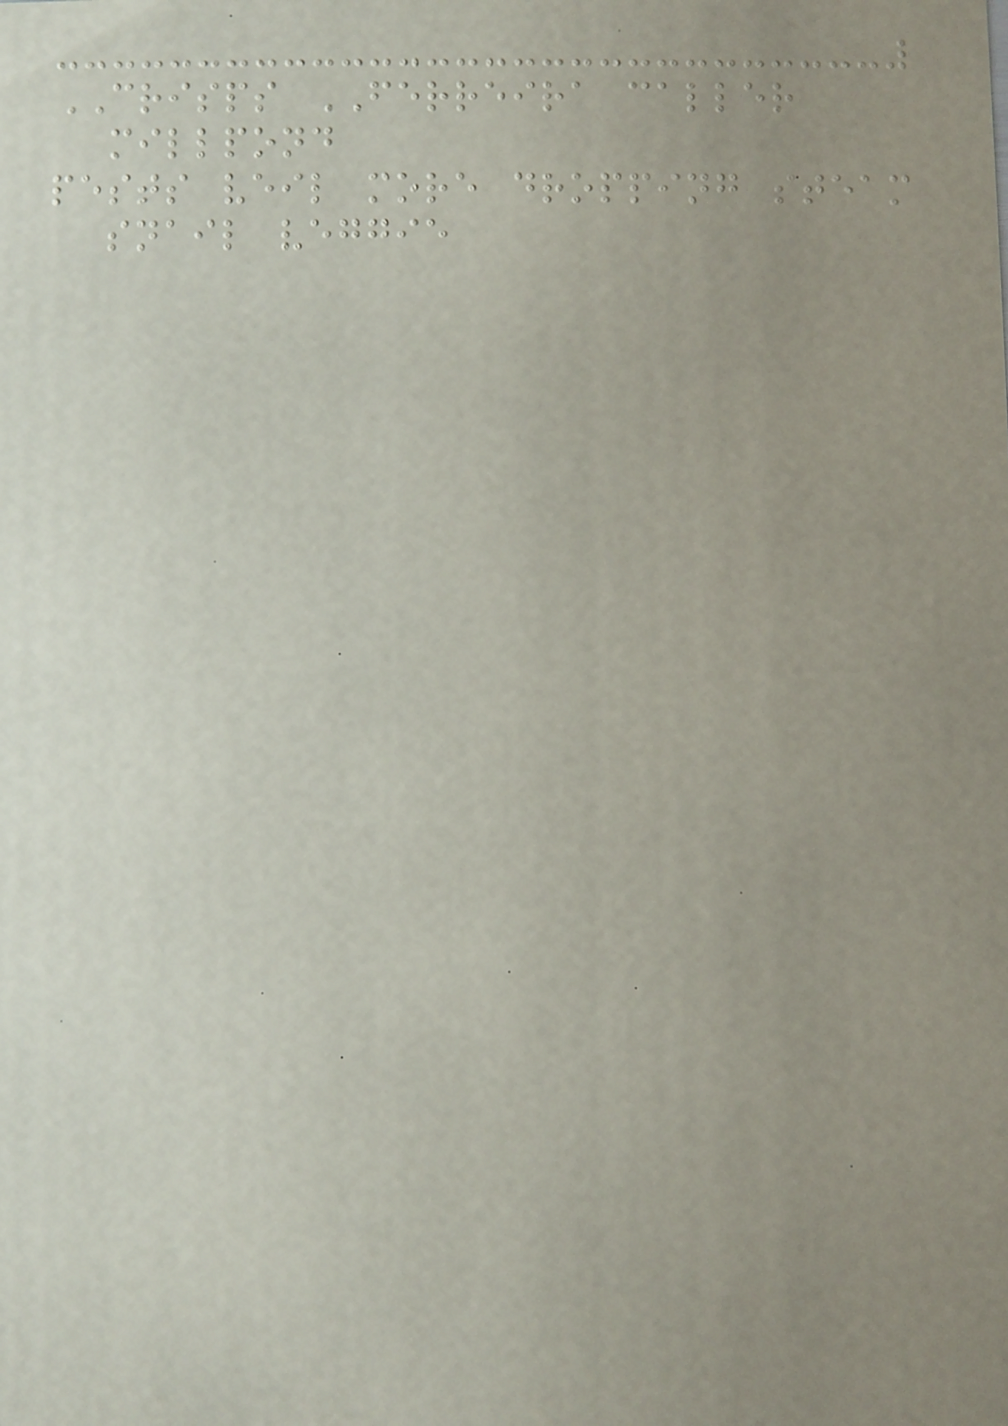CRISPS FERREIRA caller
millpond
pests veil more dropping steam
snail veggie
